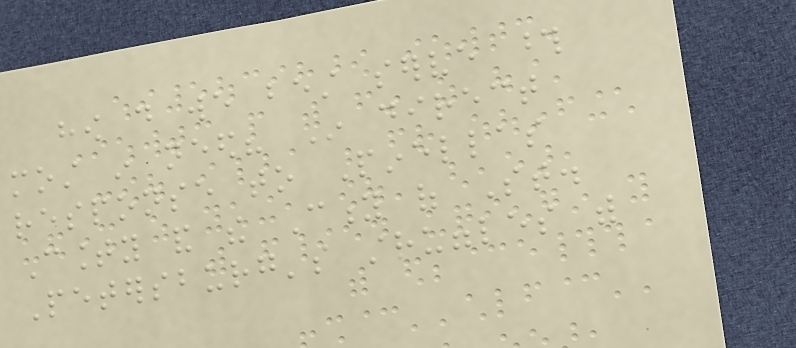how do we best serve those
most in need? In direct
response to Pinellas
County and the City of St.
Petersburg's struggles with
